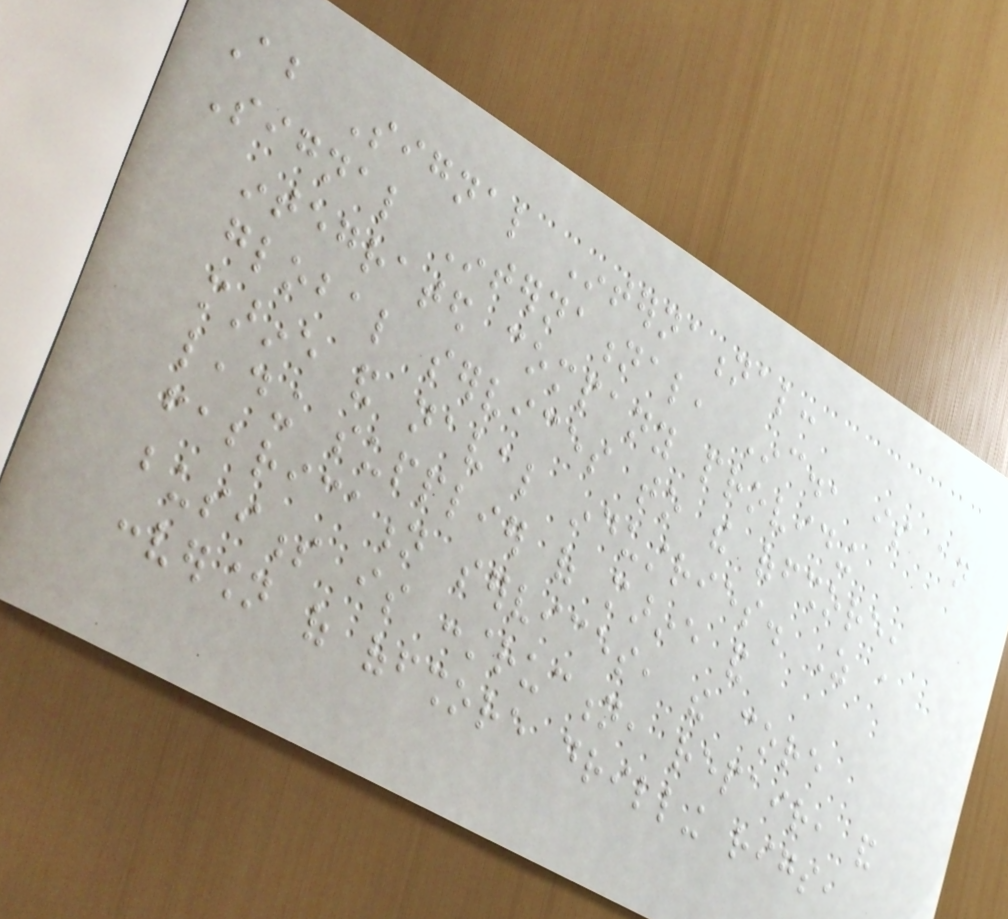About Signal International:
Signal International, Inc., is an
integrated company providing
global services to the offshore,
marine and naval industries. As a
leading supplier of marine and
fabrication services, the core
business is construction, repair, and
conversion of offshore drilling rigs,
